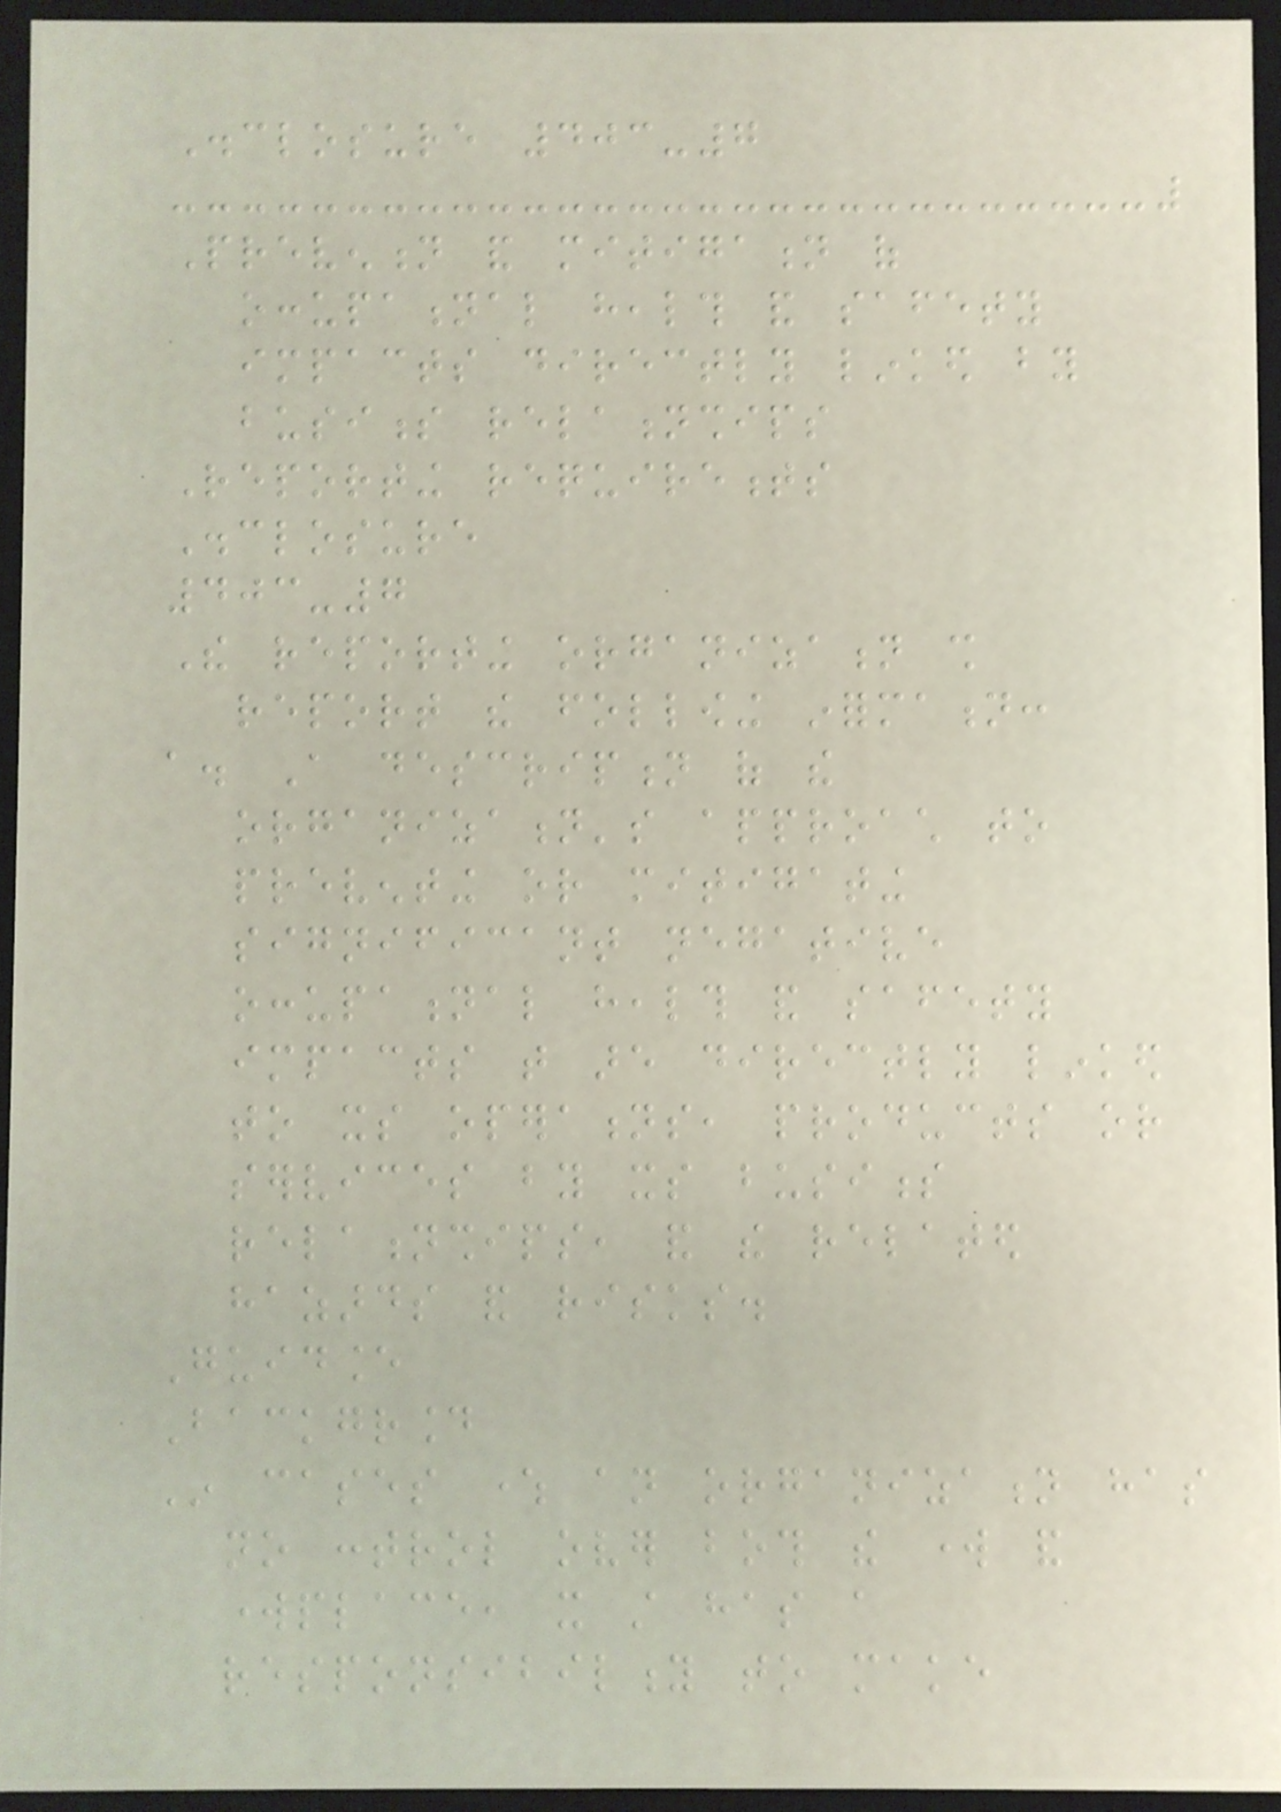Disclosure 403-7
Prevention and mitigation of
occupational health and safety
impacts directly linked by
business relationships
Reporting requirements
Disclosure
403-7
The reporting organization shall
report the following information:
a. A description of the
organization's approach to
preventing or mitigating
significant negative
occupational health and safety
impacts that are directly linked
to its operations, products or
services by its business
relationships, and the related
hazards and risks.
Guidance
Background
In cases where an organization has
no control over both the work and
workplace, it still has a
responsibility to make
